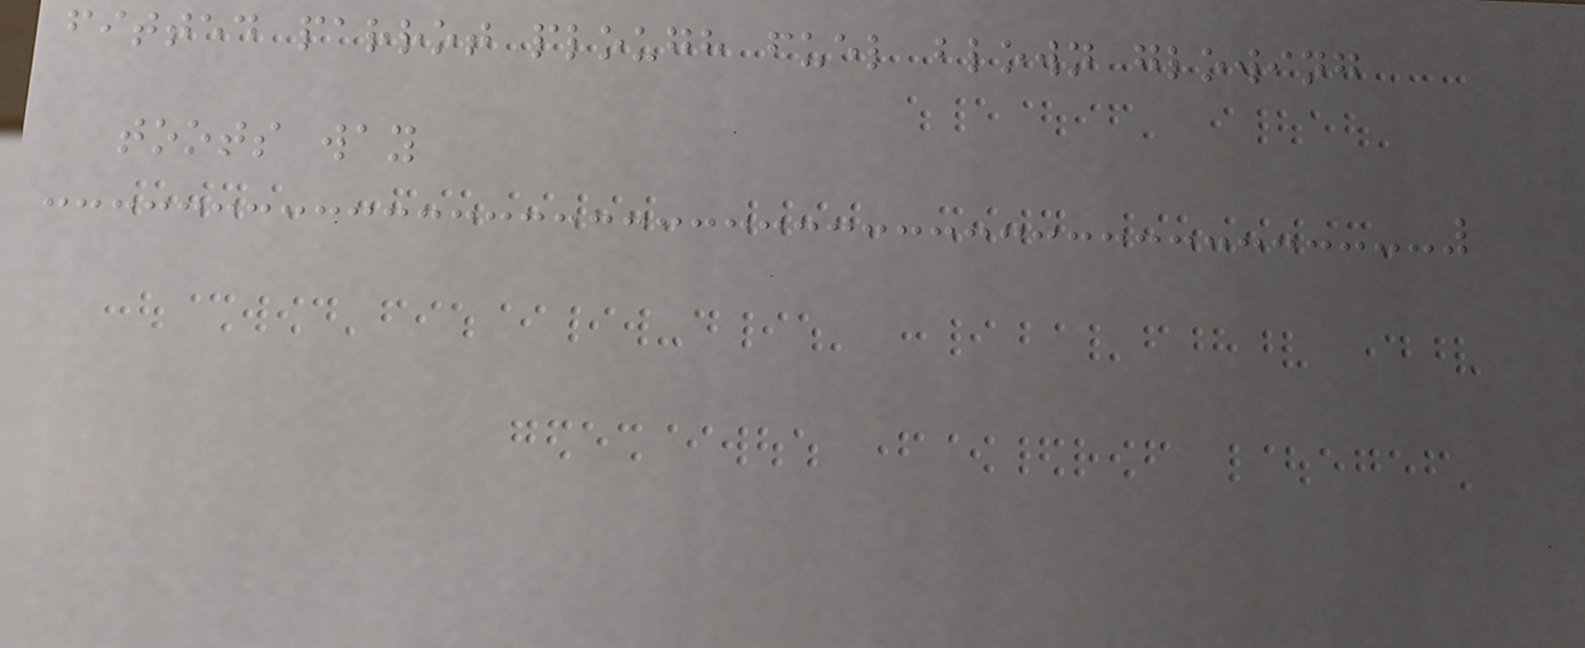fitted parrot plough fuel blown glowing
toots way
